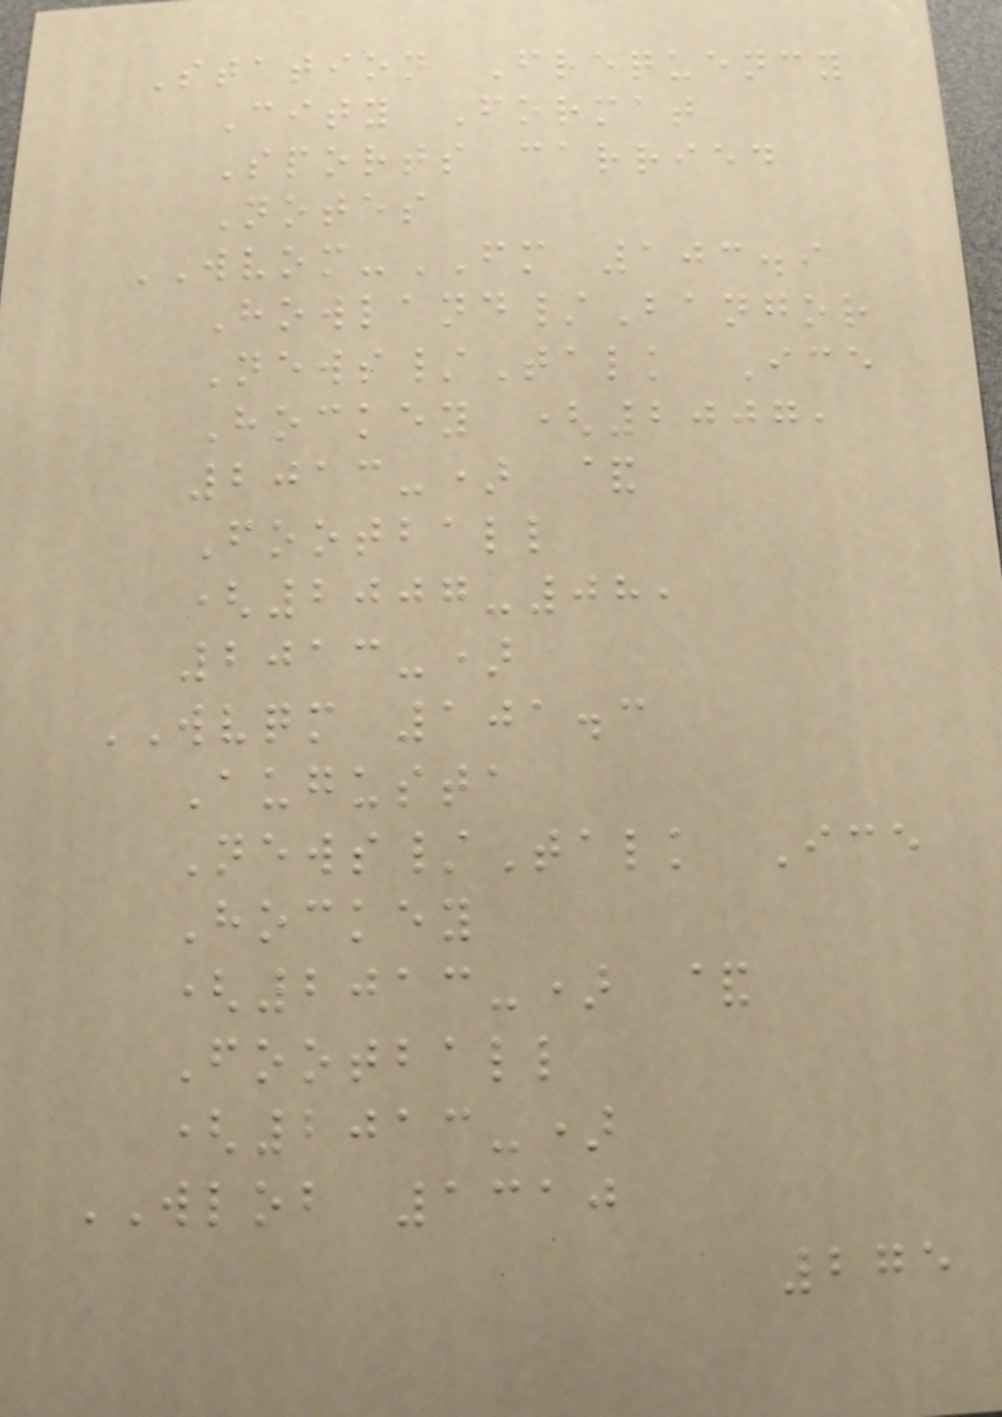Station Frequency
City Format
Sports carried
Notes
WVOM-FM 103.9
Howland/Bangor
News/Talk Ice
Hockey (2007,
2013-) &
Football
(2007-08,
2013-)
WVQM 101.3
Augusta
News/Talk Ice
Hockey
(2013-) &
Football
(2013-)
WLOB 1310
275
